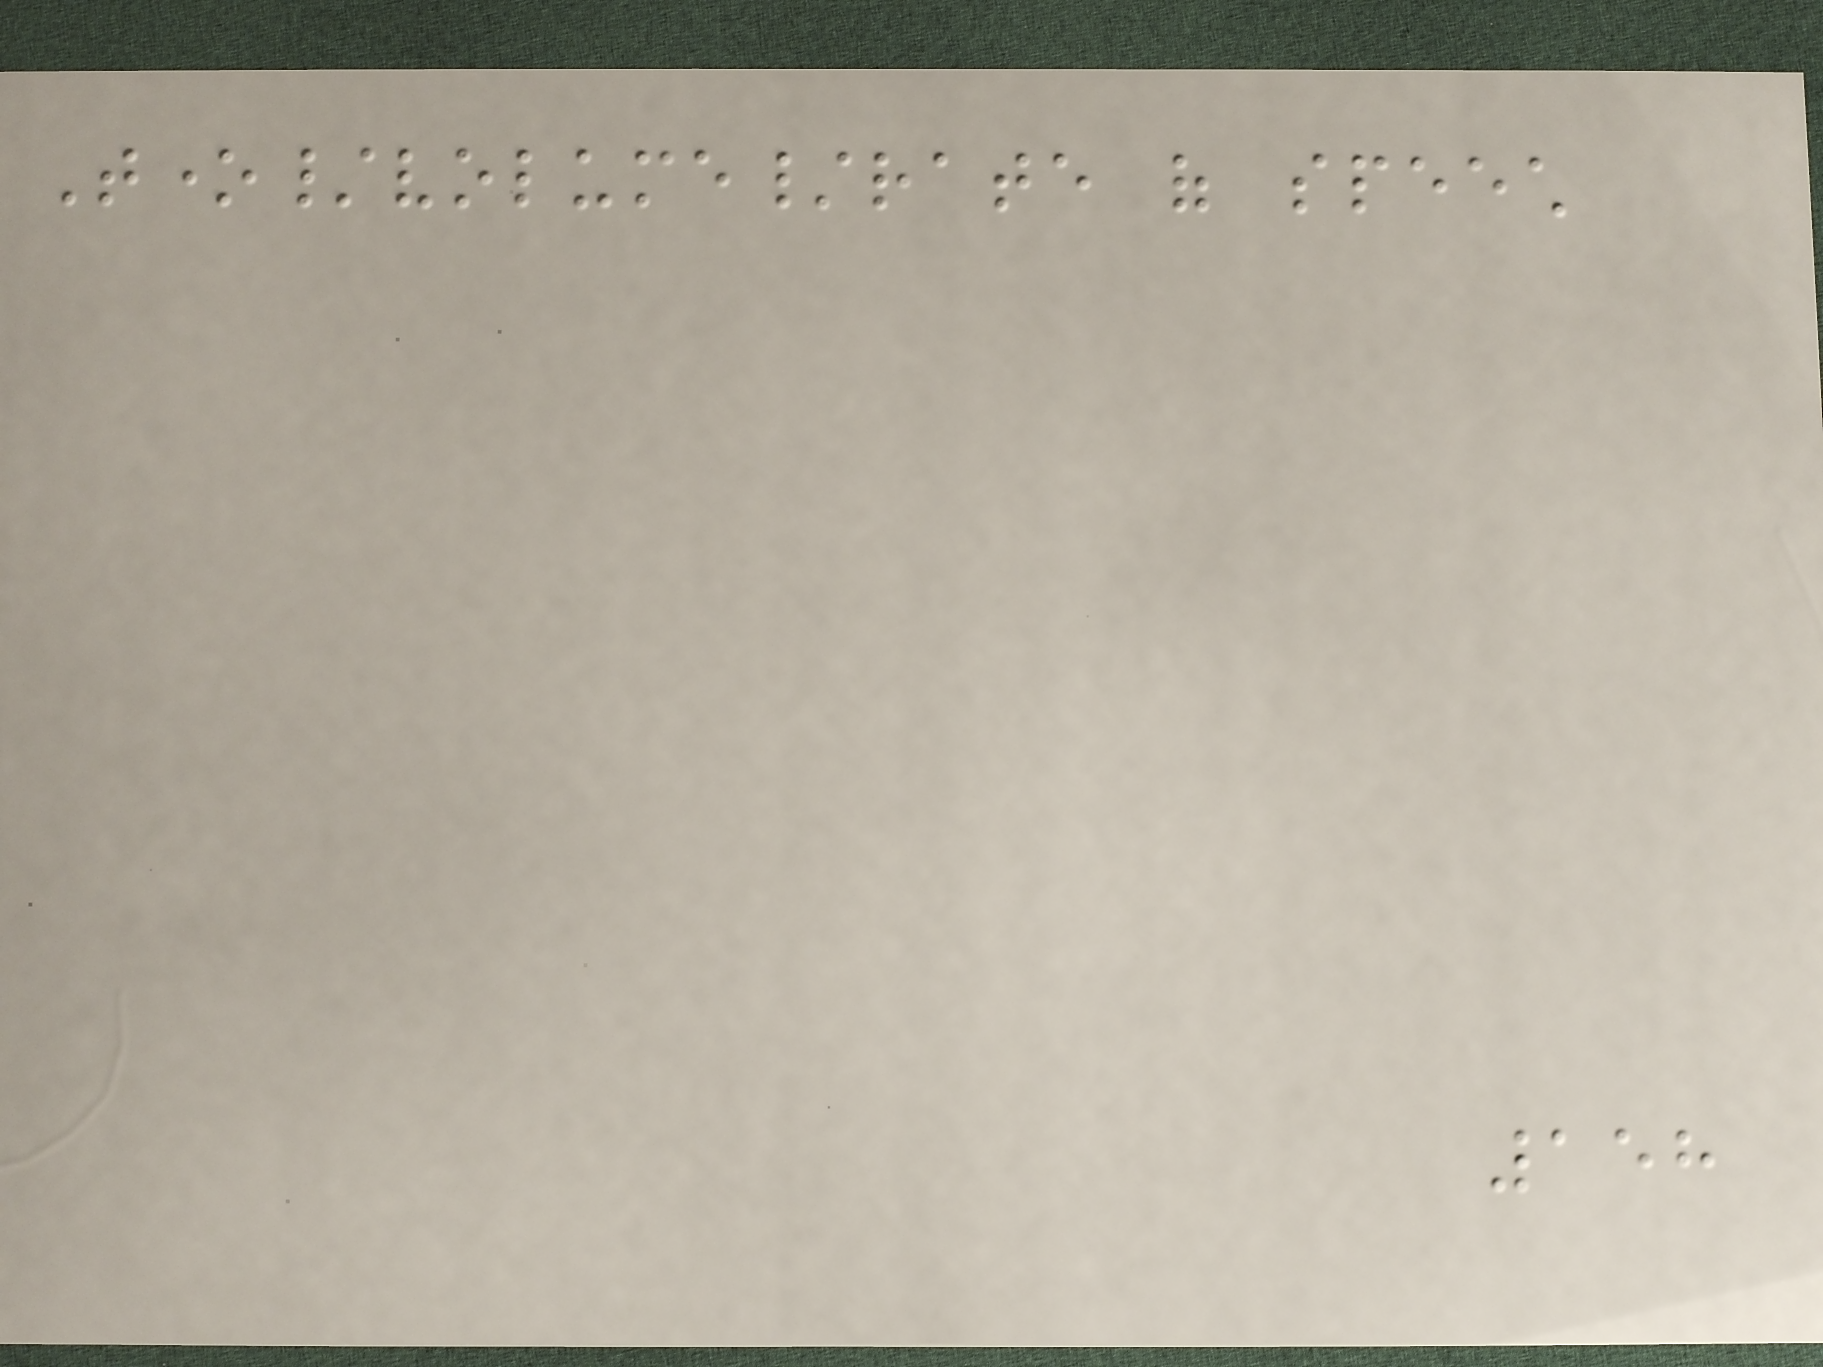Tone/volume/rate of speech
158
